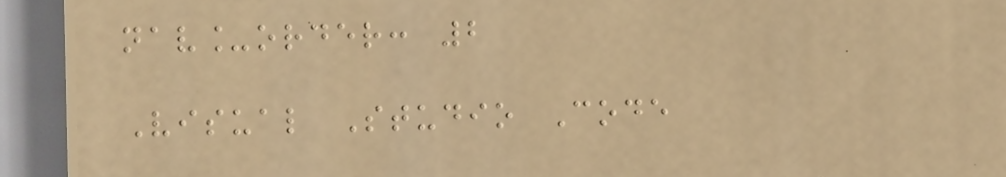nav_order: 2
Visual Studio Code
